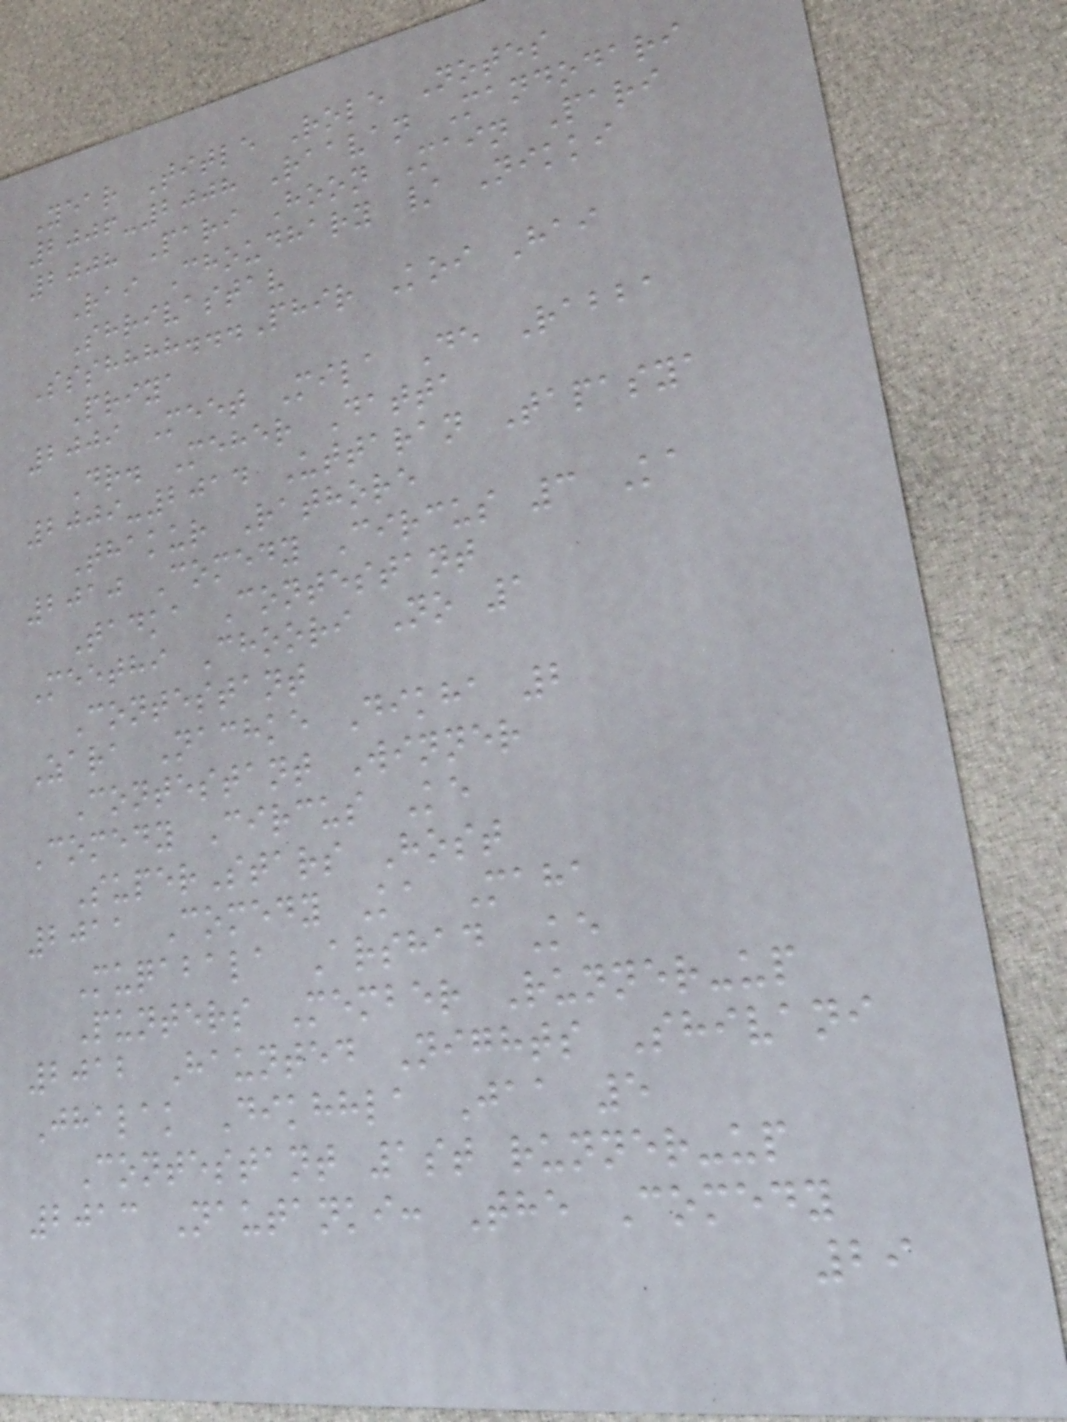Year Title Role Notes
2006-2008 Raavan Mandodari
2008 Pari Hoon Main Pari
Rai Choudhary / Nikki
Shrivastav
Ssshhhh...Phir Koi Hai
Priya
2009 Meet Mila De Rabba
Dr. Meher Datta
2009-2014 Uttaran Tapasya
Thakur Rathore
2010 Comedy Circus 3 Ka
Tadka Contestant
Meethi Choori No 1
Contestant
Zara Nachke Dikha 2
Contestant Winner
Comedy Circus Ke
SuperStars Host
2011 Comedy Ka Maha
Muqabala Arshad Ke
Punters Member Runner-up
2012 Haunted Nights Shivani
Jhalak Dikhhla Jaa 5
Contestant 1st runner-up
2013 Nautanki: The Comedy
29
